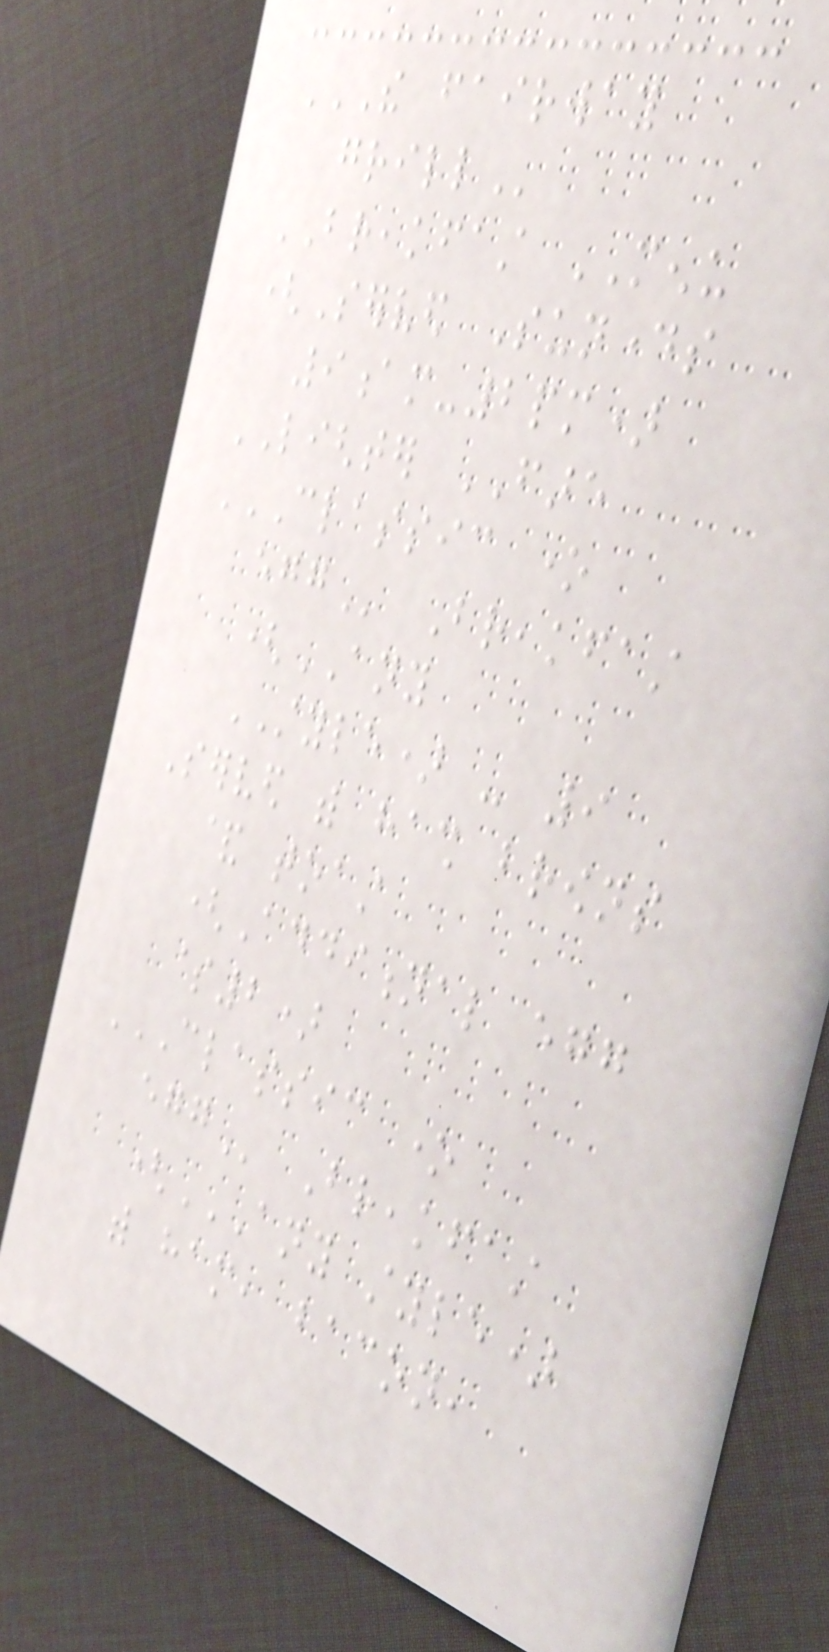THE FAIRWAY
GRILL
BREAKFAST MENU
(Served Sundays
9am-2pm)
LIGHTER FARE
CLASSIC ONE
EGG Breakfast
(ANY
STYLE) - 9
Served with hash browns
& toast
(Additional egg
$2)
CLASSIC ONE
EGG Breakfast
(ANY STYLE)
WITH HAM, BACON,
